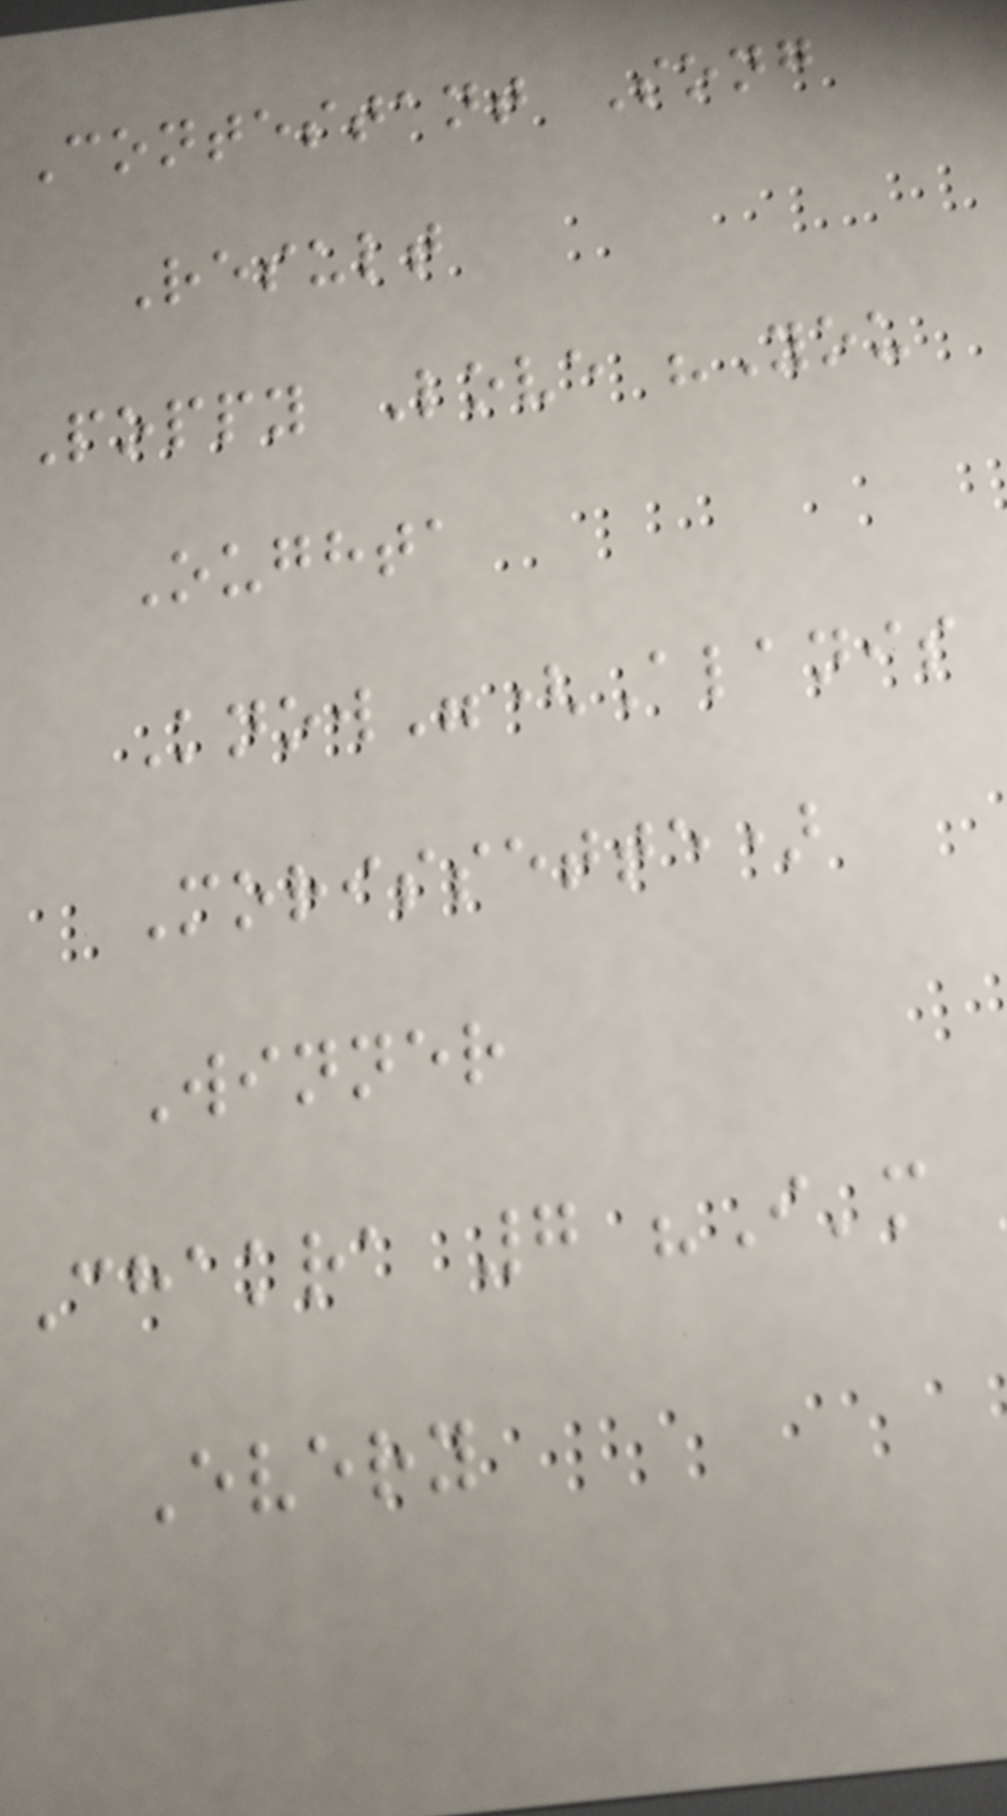Contestant Song
Result
Poppy Love "You
Oughta
Know"(Alanis
Morissette)
Winner
Chakra 7 "I'm
Every
